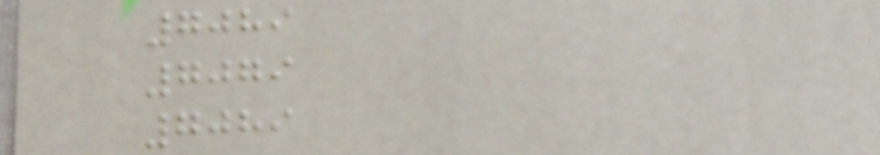7089
7079
7089
